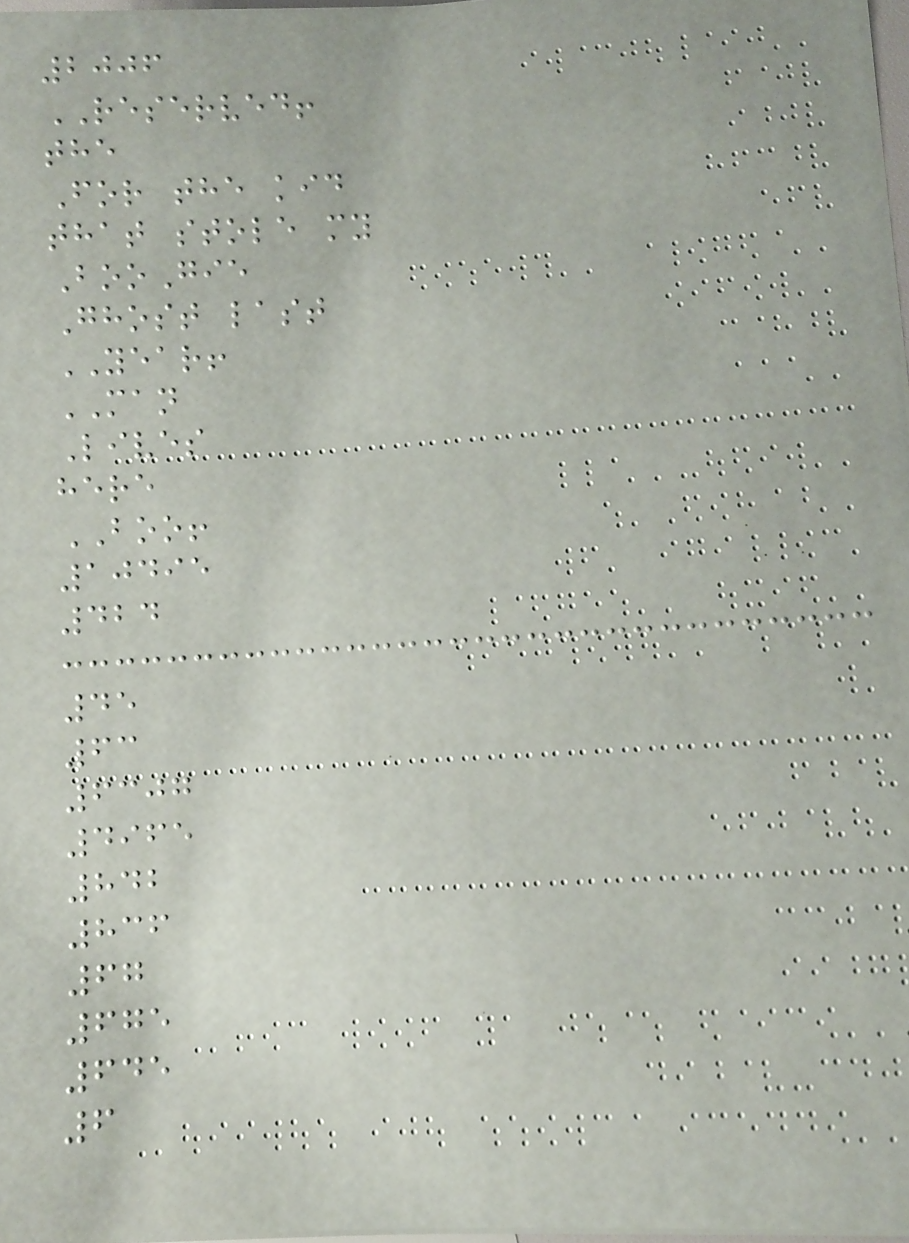2006
RESERVED!
the
For the kid
that stole my
BooGie
Ghost last
YEAR!
MAN
Lives
here
BOO!
10495
424
45
63
6307
4965
842
836
67
675
645
6
